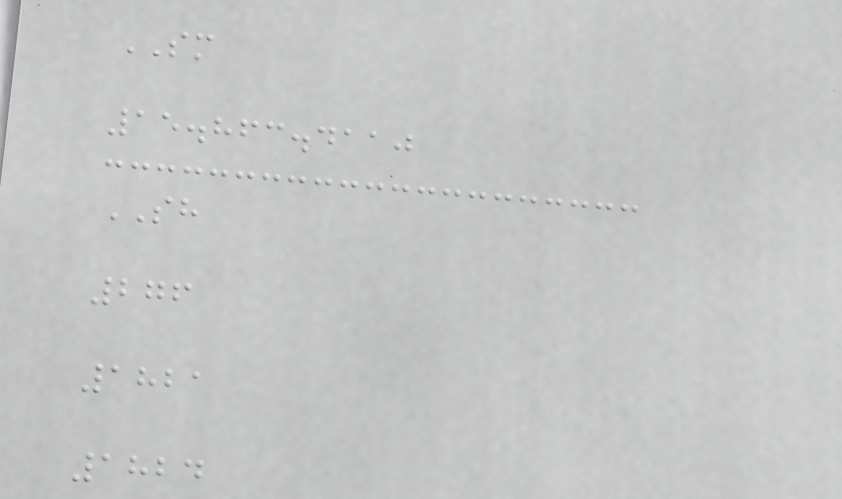SM
15.863.4110
SH
276
1821
1824
